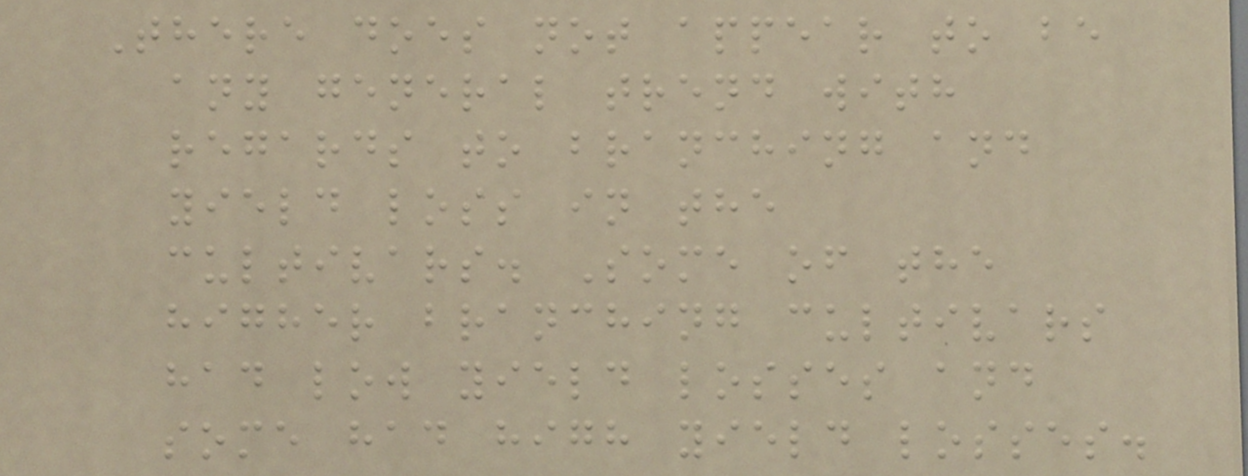There does not appear to be
any general trend with
regards to branching and
yield loss in the
cultivars. Some of the
higher branching cultivars
had low yield losses and
some had high yield losses.
